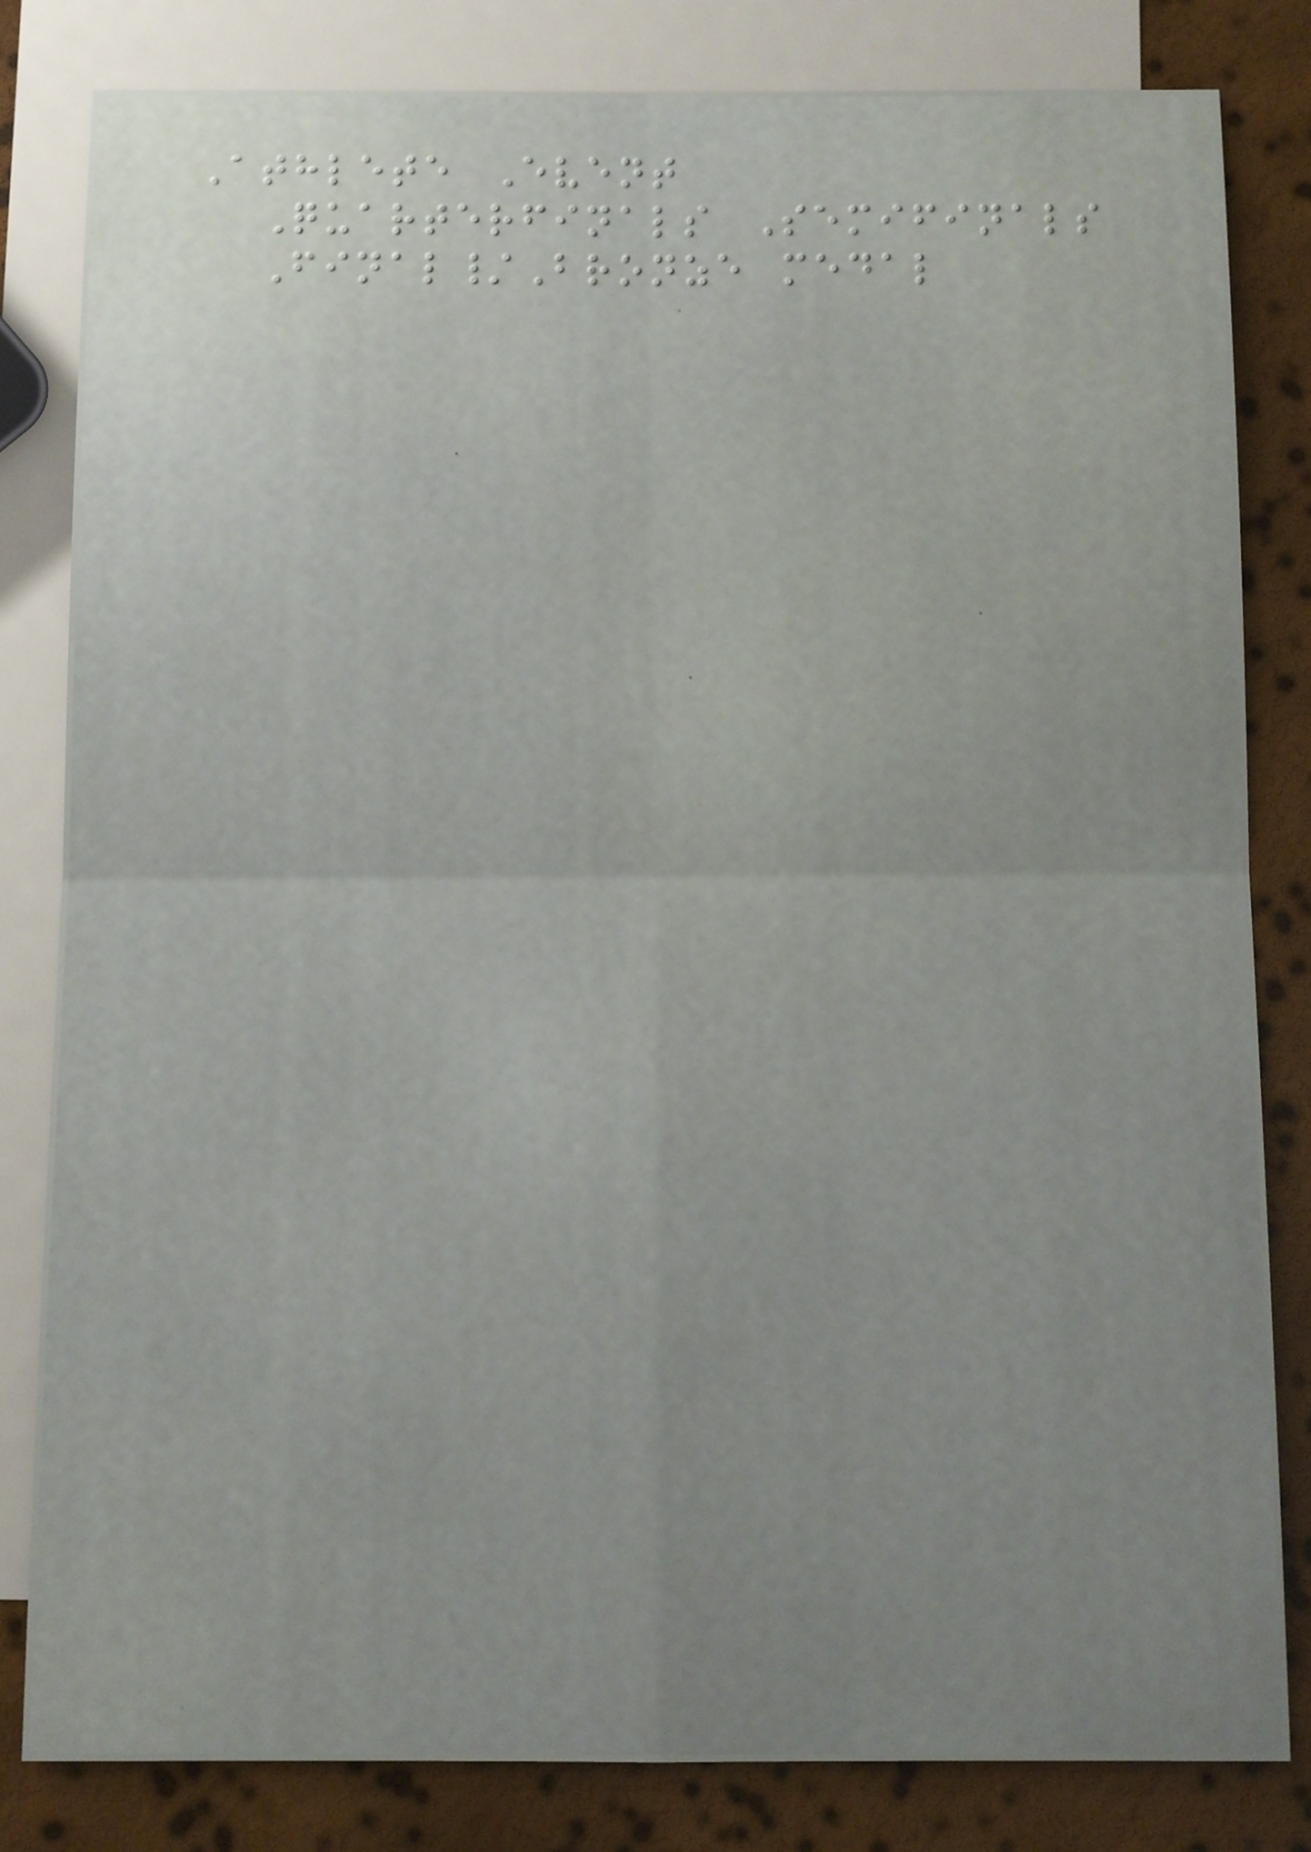Athlete Event
Quarterfinals Semifinals
Final/Bronze medal
